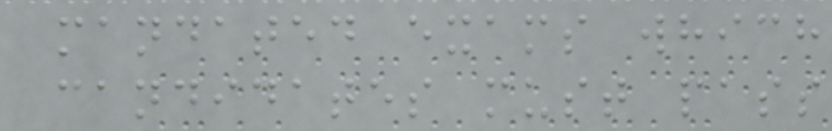mandated exams which
candidates must pass
